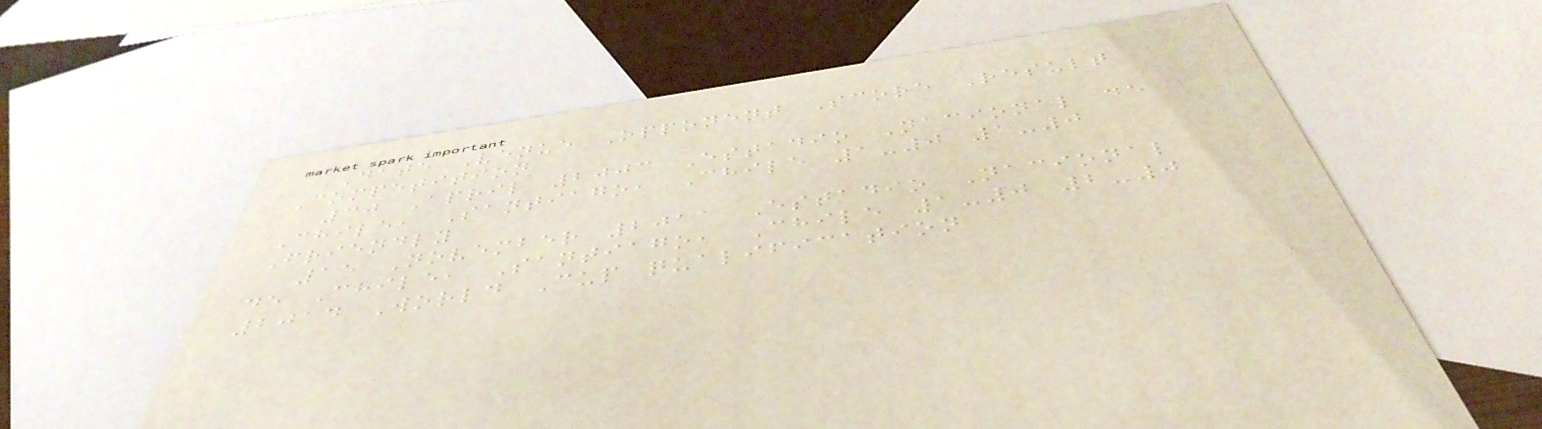Date Venue Opponent Score Result
Competition
30 April 2003 Estadio Nacional de
Chile, Santiago, Chile 1-0 1-0
Friendly
15 November 2011 Estadio Nacional
de Chile, Santiago, Chile 1-0 2-0
2014 World Cup qualification
